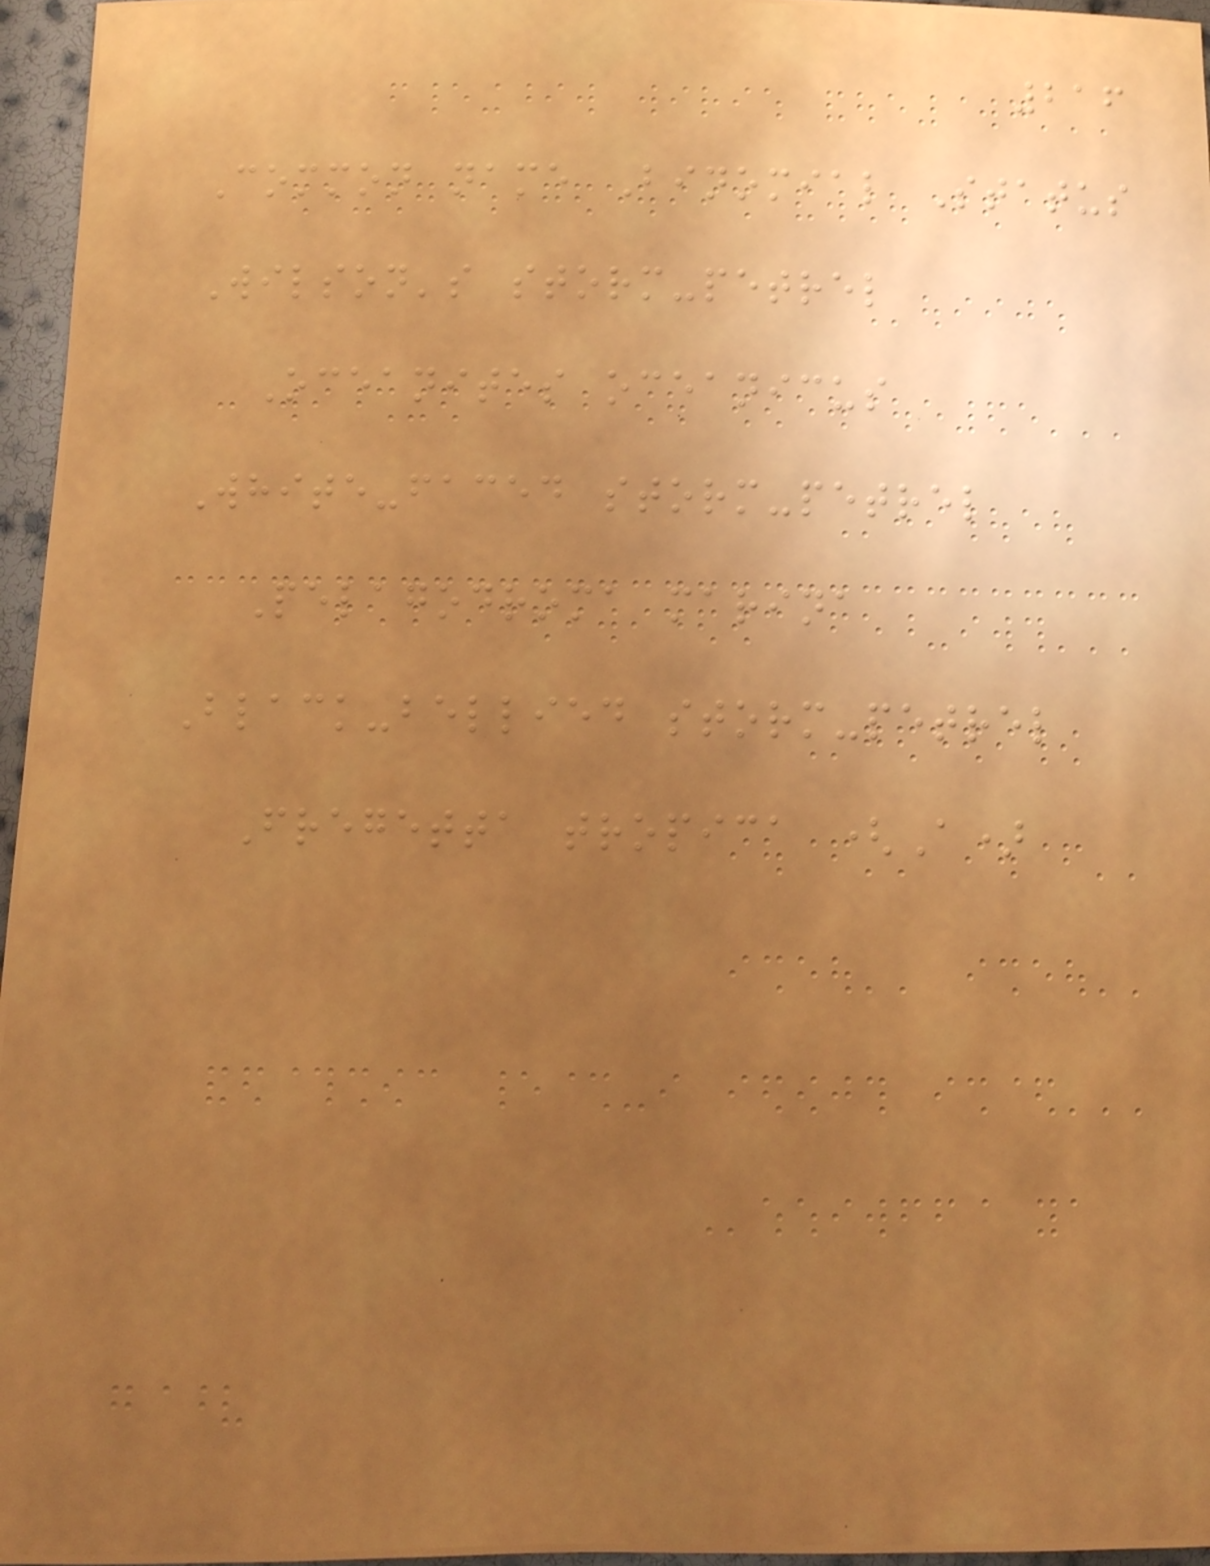216
Common name Binomial Status
Wilson's storm-petrel
Oceanites oceanicus
White-faced storm-petrel
Pelagodroma marina
Black-bellied storm-petrel
Fregetta tropica (A)
